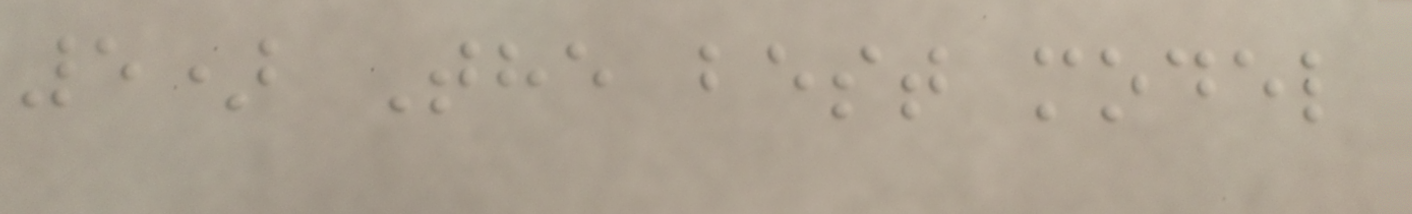5) The best model
